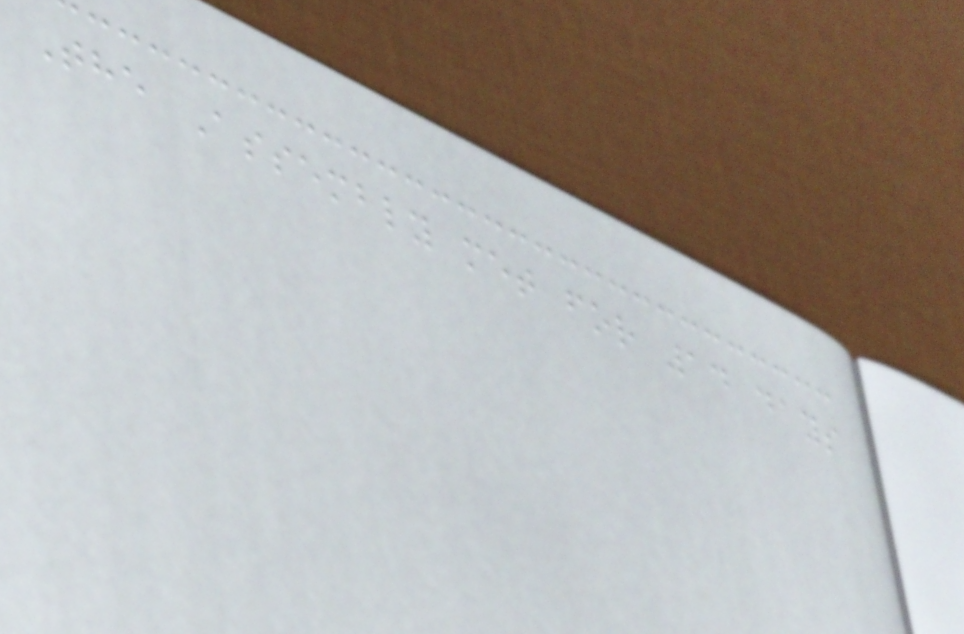The Assembly met for 14 days
